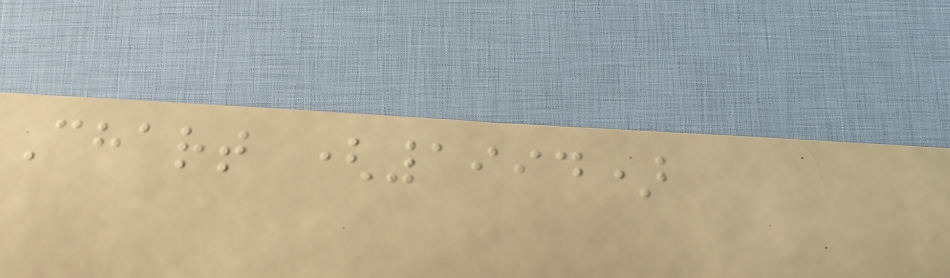Chart (1994)
